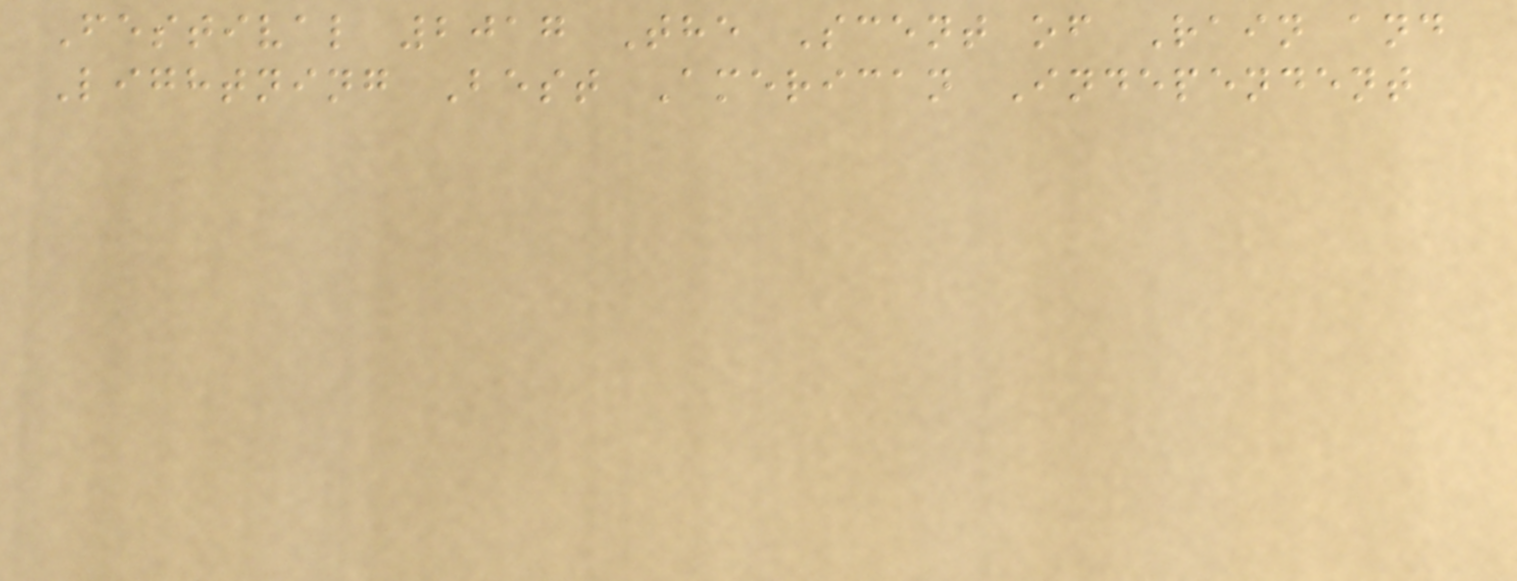Festival 2017 The Scent of Rain and
Lightning Best American Independent
